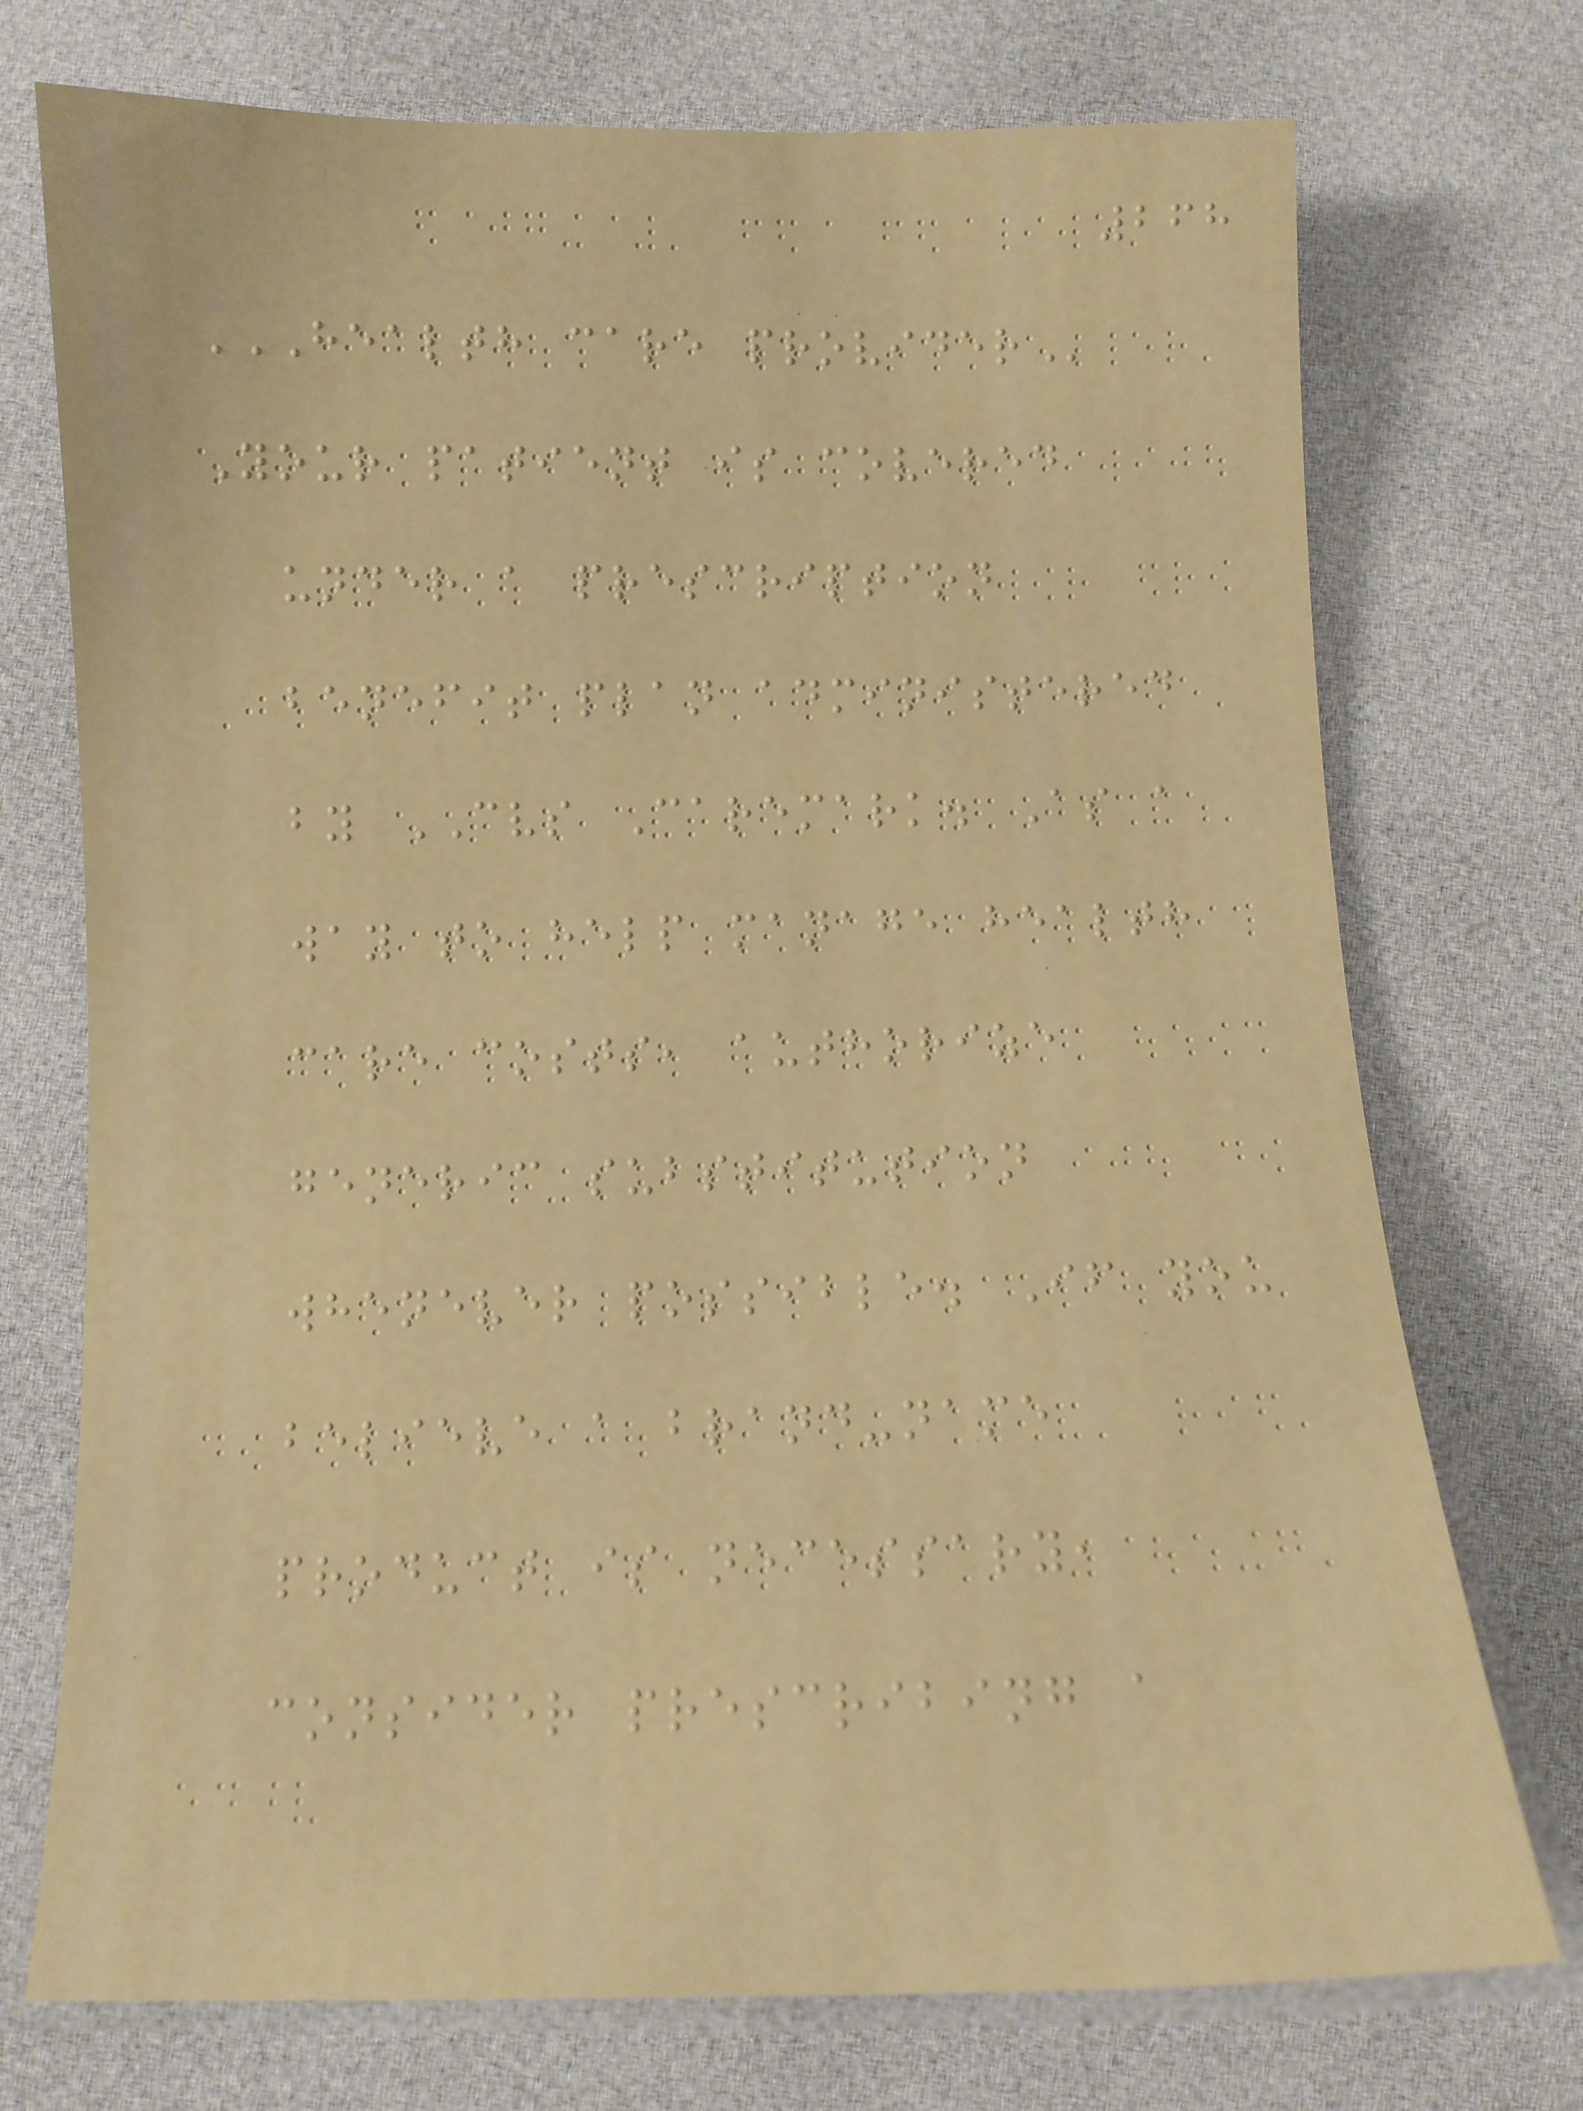268
HEALTH CARE PROVIDER
Your patient is covered
under a prescription
benefit plan administered
by CVS Caremark. As a
way to help manage health
care costs, authorize
generic substitution
whenever possible. If you
believe a brand-name
product is necessary,
consider prescribing a
